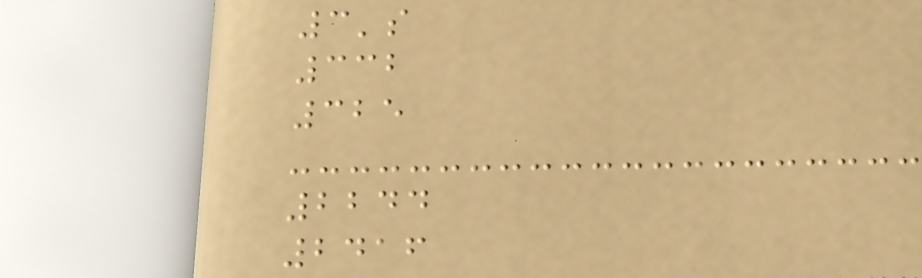3's
332
325
2244
2416
